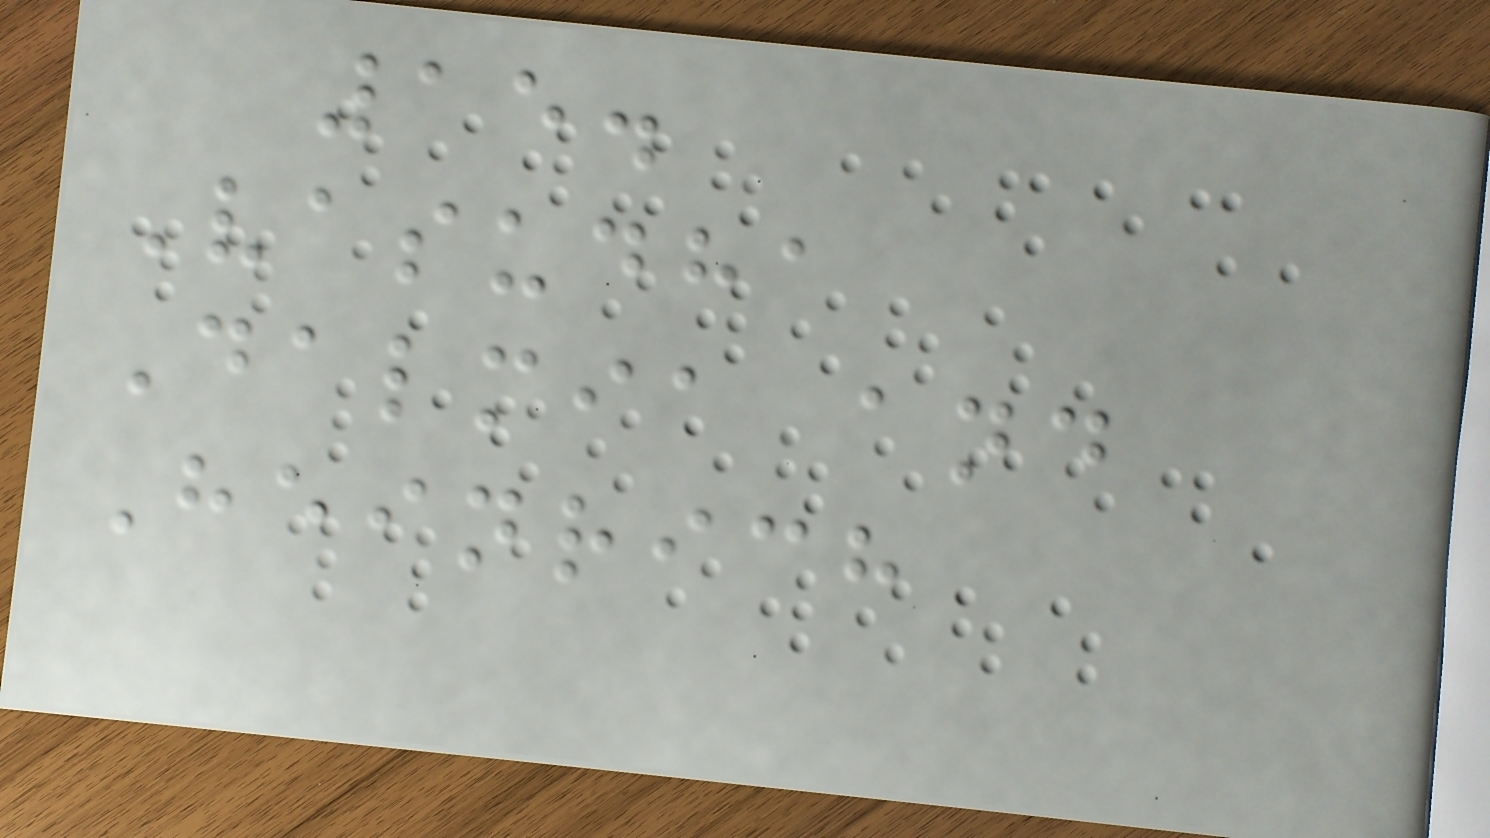15.
Vasudha
Dalmia and
Heinrich
